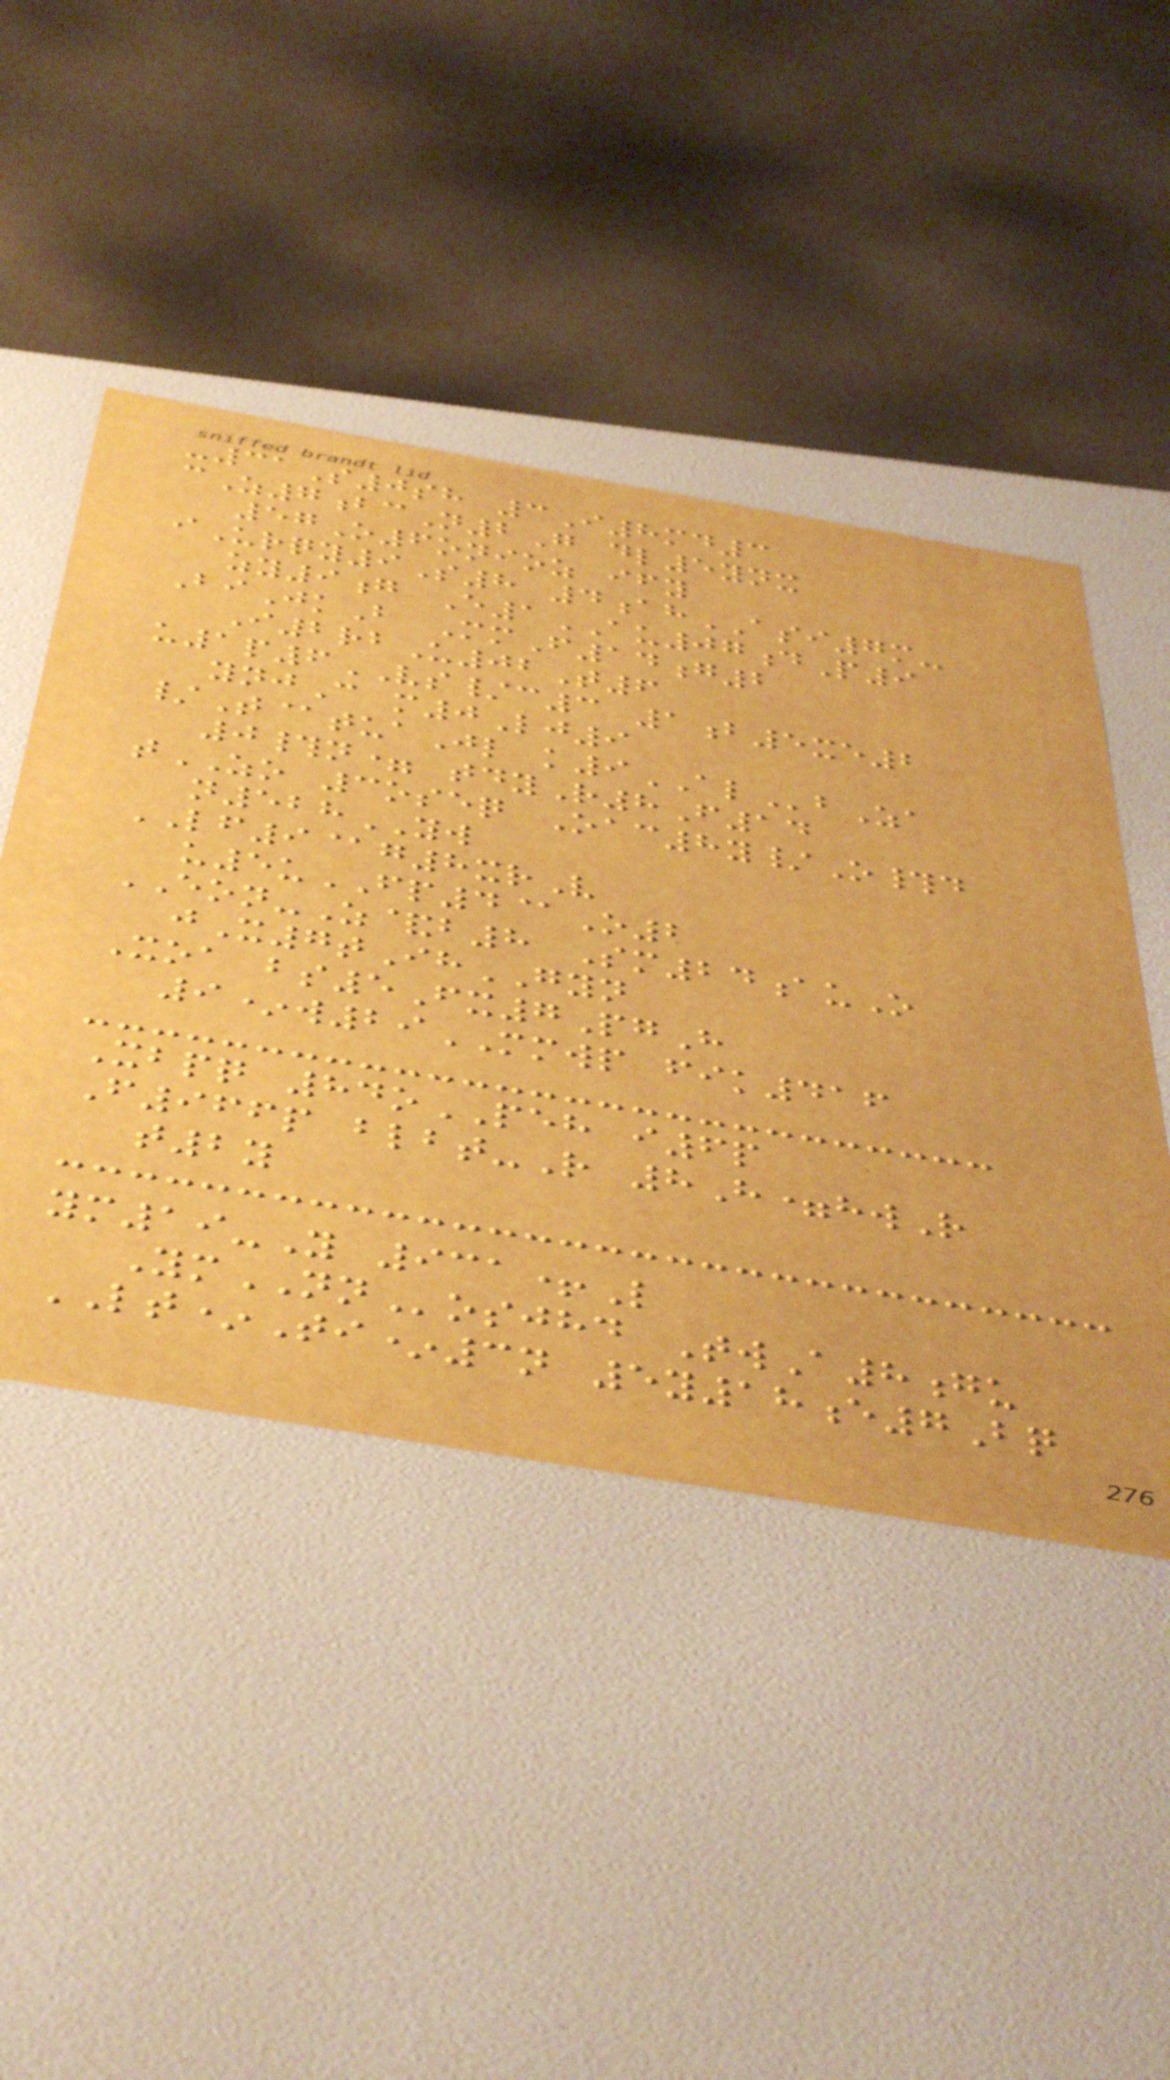-31S0sh 3I8md3
cZ7bcN2G dl5ynx
57O6onioz ify
iUrqy9S8 4ahASI7m-
zy9g E1AU07dP9
BiJkB MmF14g2
I2rbU02T6
u1p6VS/c3 1b5xe2
ynjC m0Lj9
/T@tuaJl k9ALbZa
0#n= tdyR8F14
tZO 3oseq Oac8y/O#d
n528YW
LF9@g8xrV
u5uFP4@O2
EON-Z&b8 Sm24auO
jX7tIhGYN
Xoa bs5Fx7PgH
9*w29MMWP fik416
Xbpq 84oPEH i6p
F966p blbt-R 8H=hwR
t2y
ym19-Y 931+L
YmNNosjhd TwA8gu
LT*Ti*3n 5y18e7Bq
